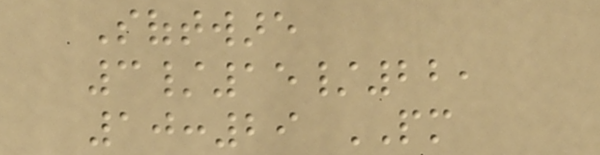Software
3/15/22,
10:29 PM
